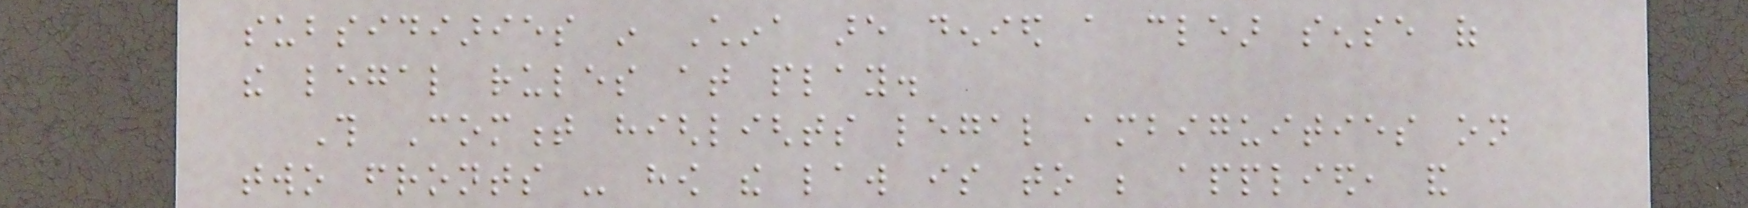subsidiaries in China are denied a clear sense of
the legal rules at play.
This Comment highlights legal ambiguities on
two fronts - how the law is to be applied, and
